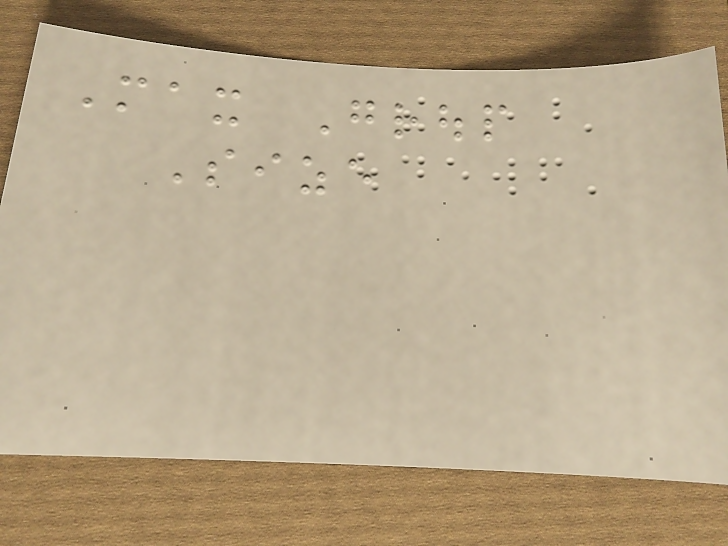Max Group
Size
